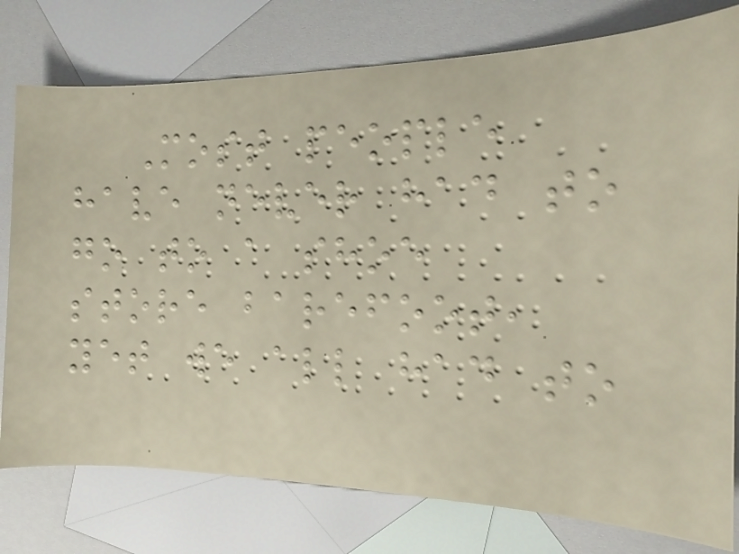Most people
have never had to
go to a shoe
store barefoot,
yet we all had to
